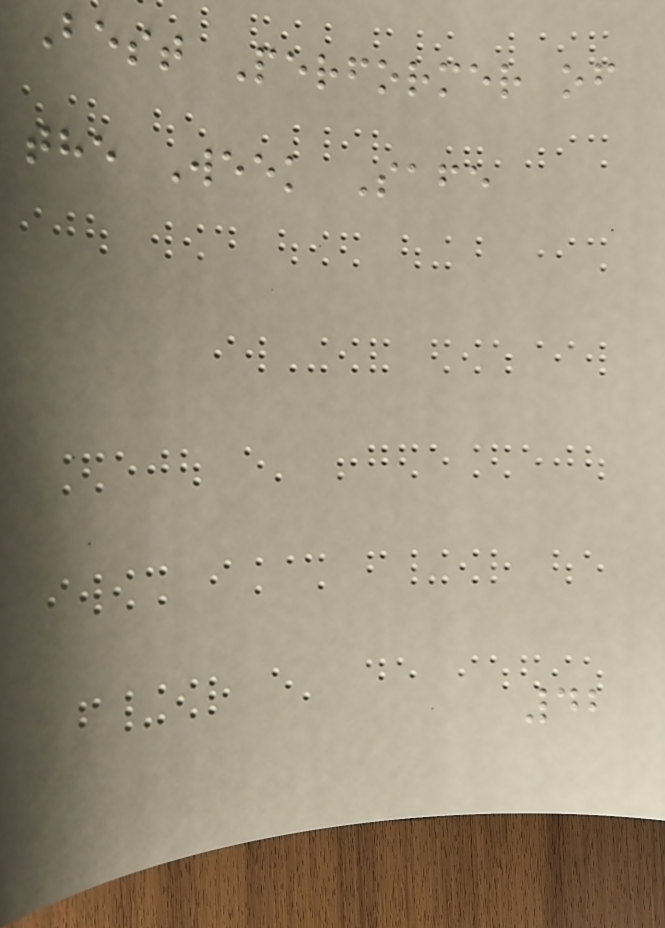Best Performer of
the Week Safe
42
